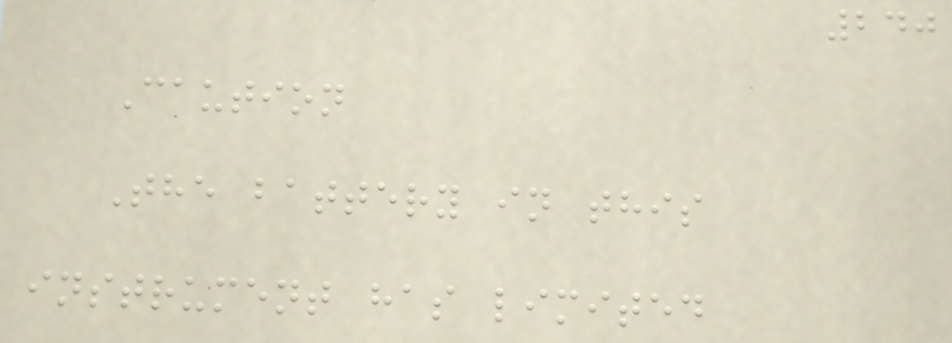240
Caution
The battery in this
instrument has limited
